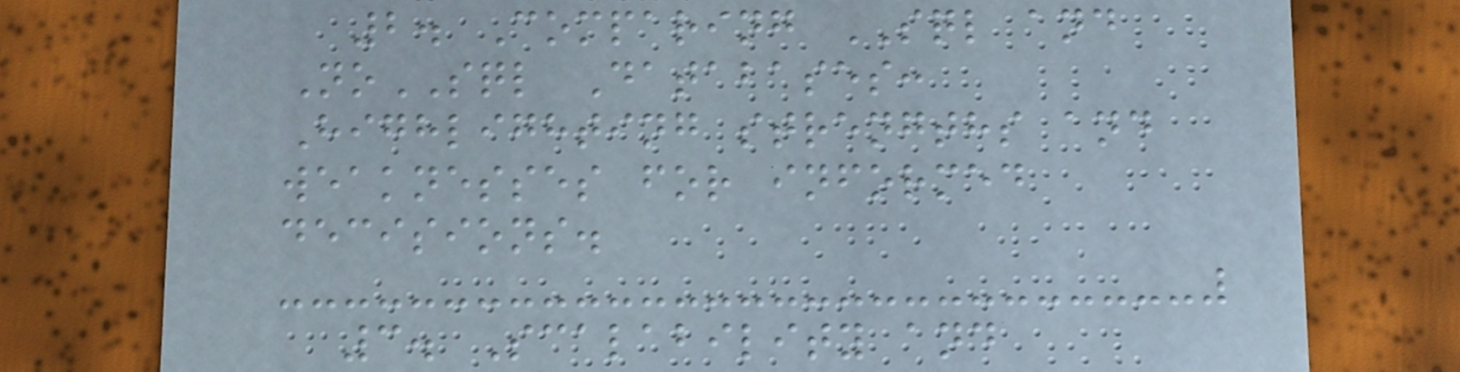2. Comparing SQL and
NoSQL Databases:
Highlighting strengths and
weaknesses for informed
decisions.
3. Scalability and
